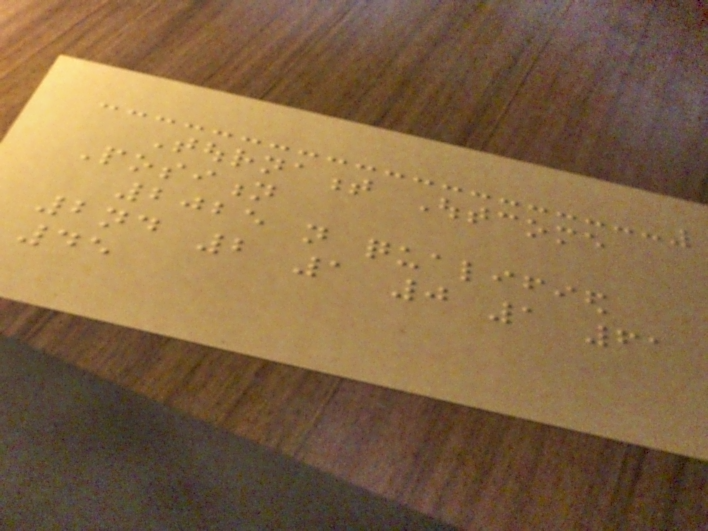Tournament Outcome
Position
2025 not qualified
2nd 2 1 0 1 61
45
